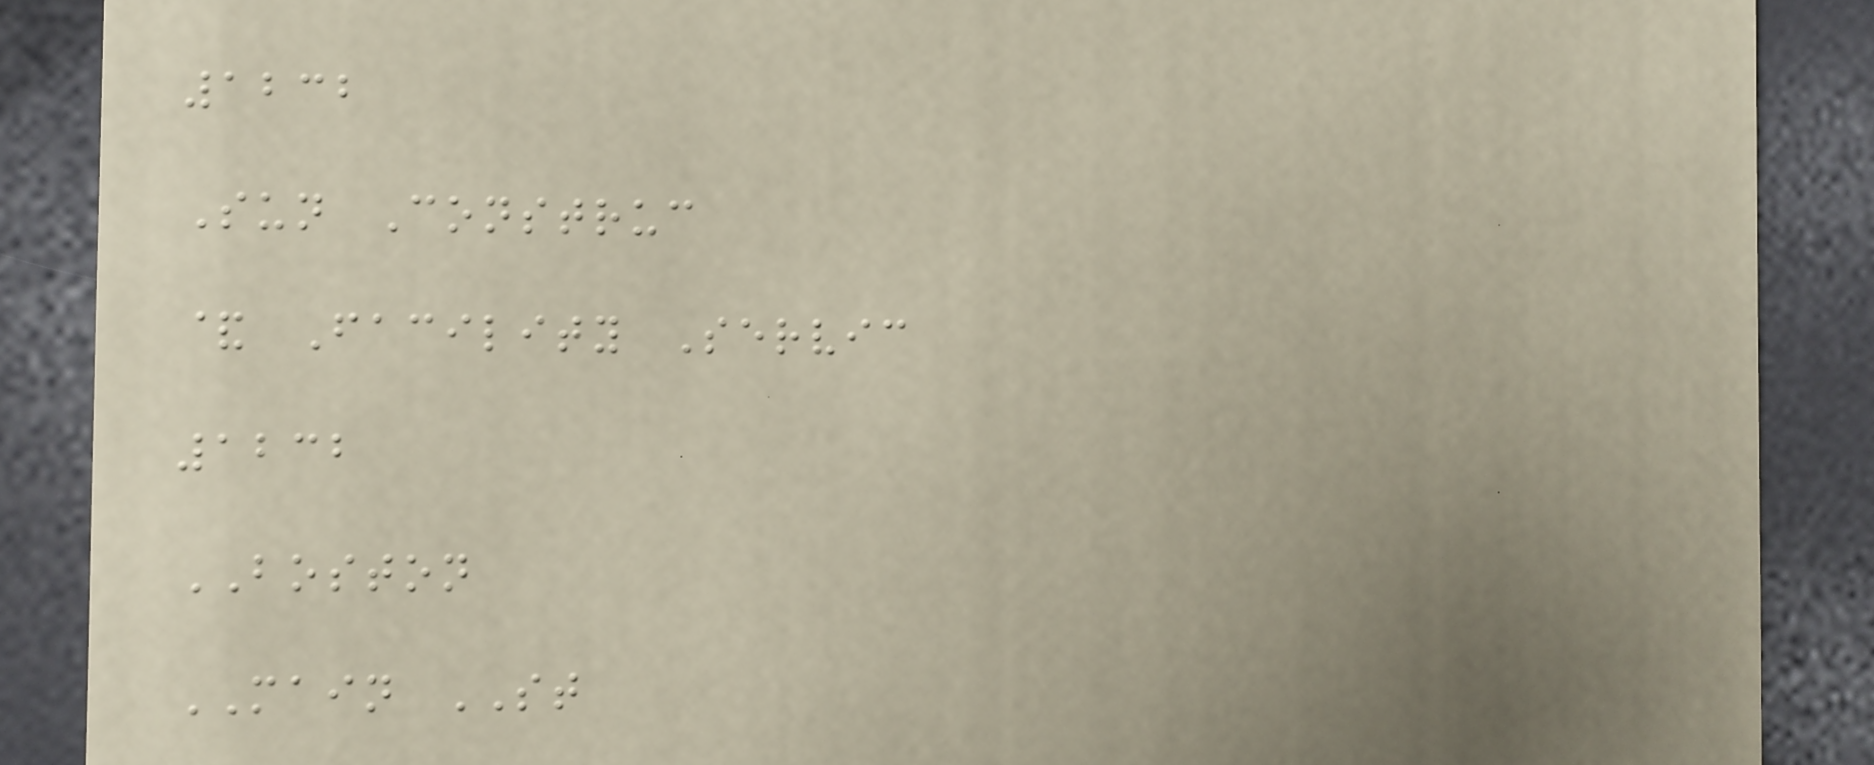1232
Sun Construc
& Facility Servic
1232
BOSTON
MAIN ST
